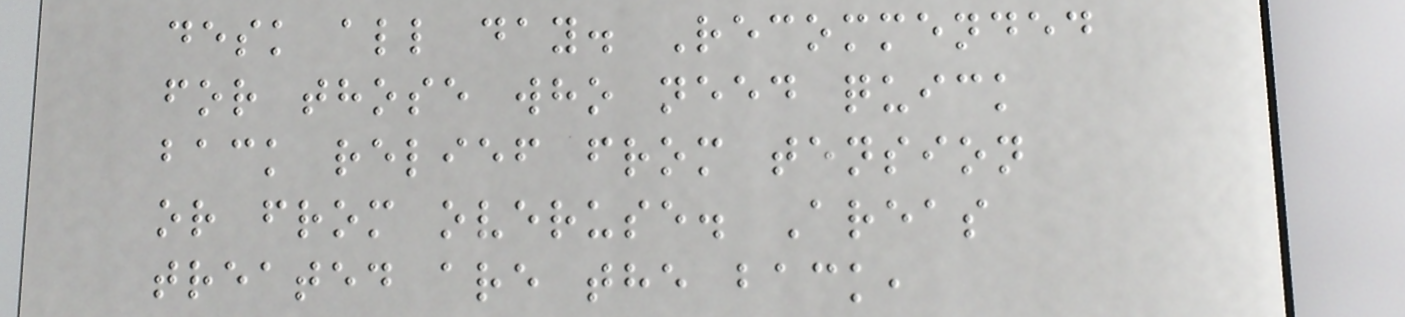desk all day. Recommended
for those who need quick
back relief from tension
or from overuse. Areas
treated are the back,
